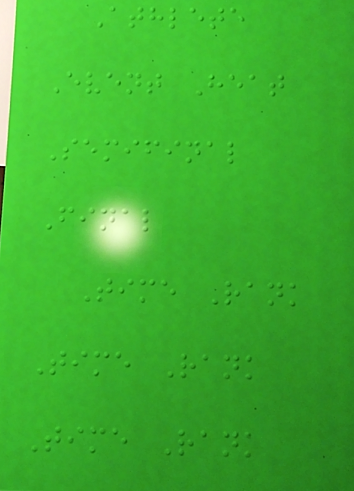Athlete
Event Heat
Semifinal
Final
Time Rank
Time Rank
Time Rank
